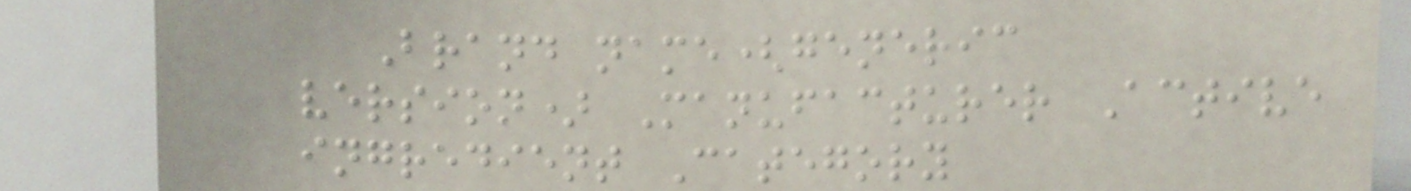Brand name(generic
version) Manufacturer Active
ingredient Category
